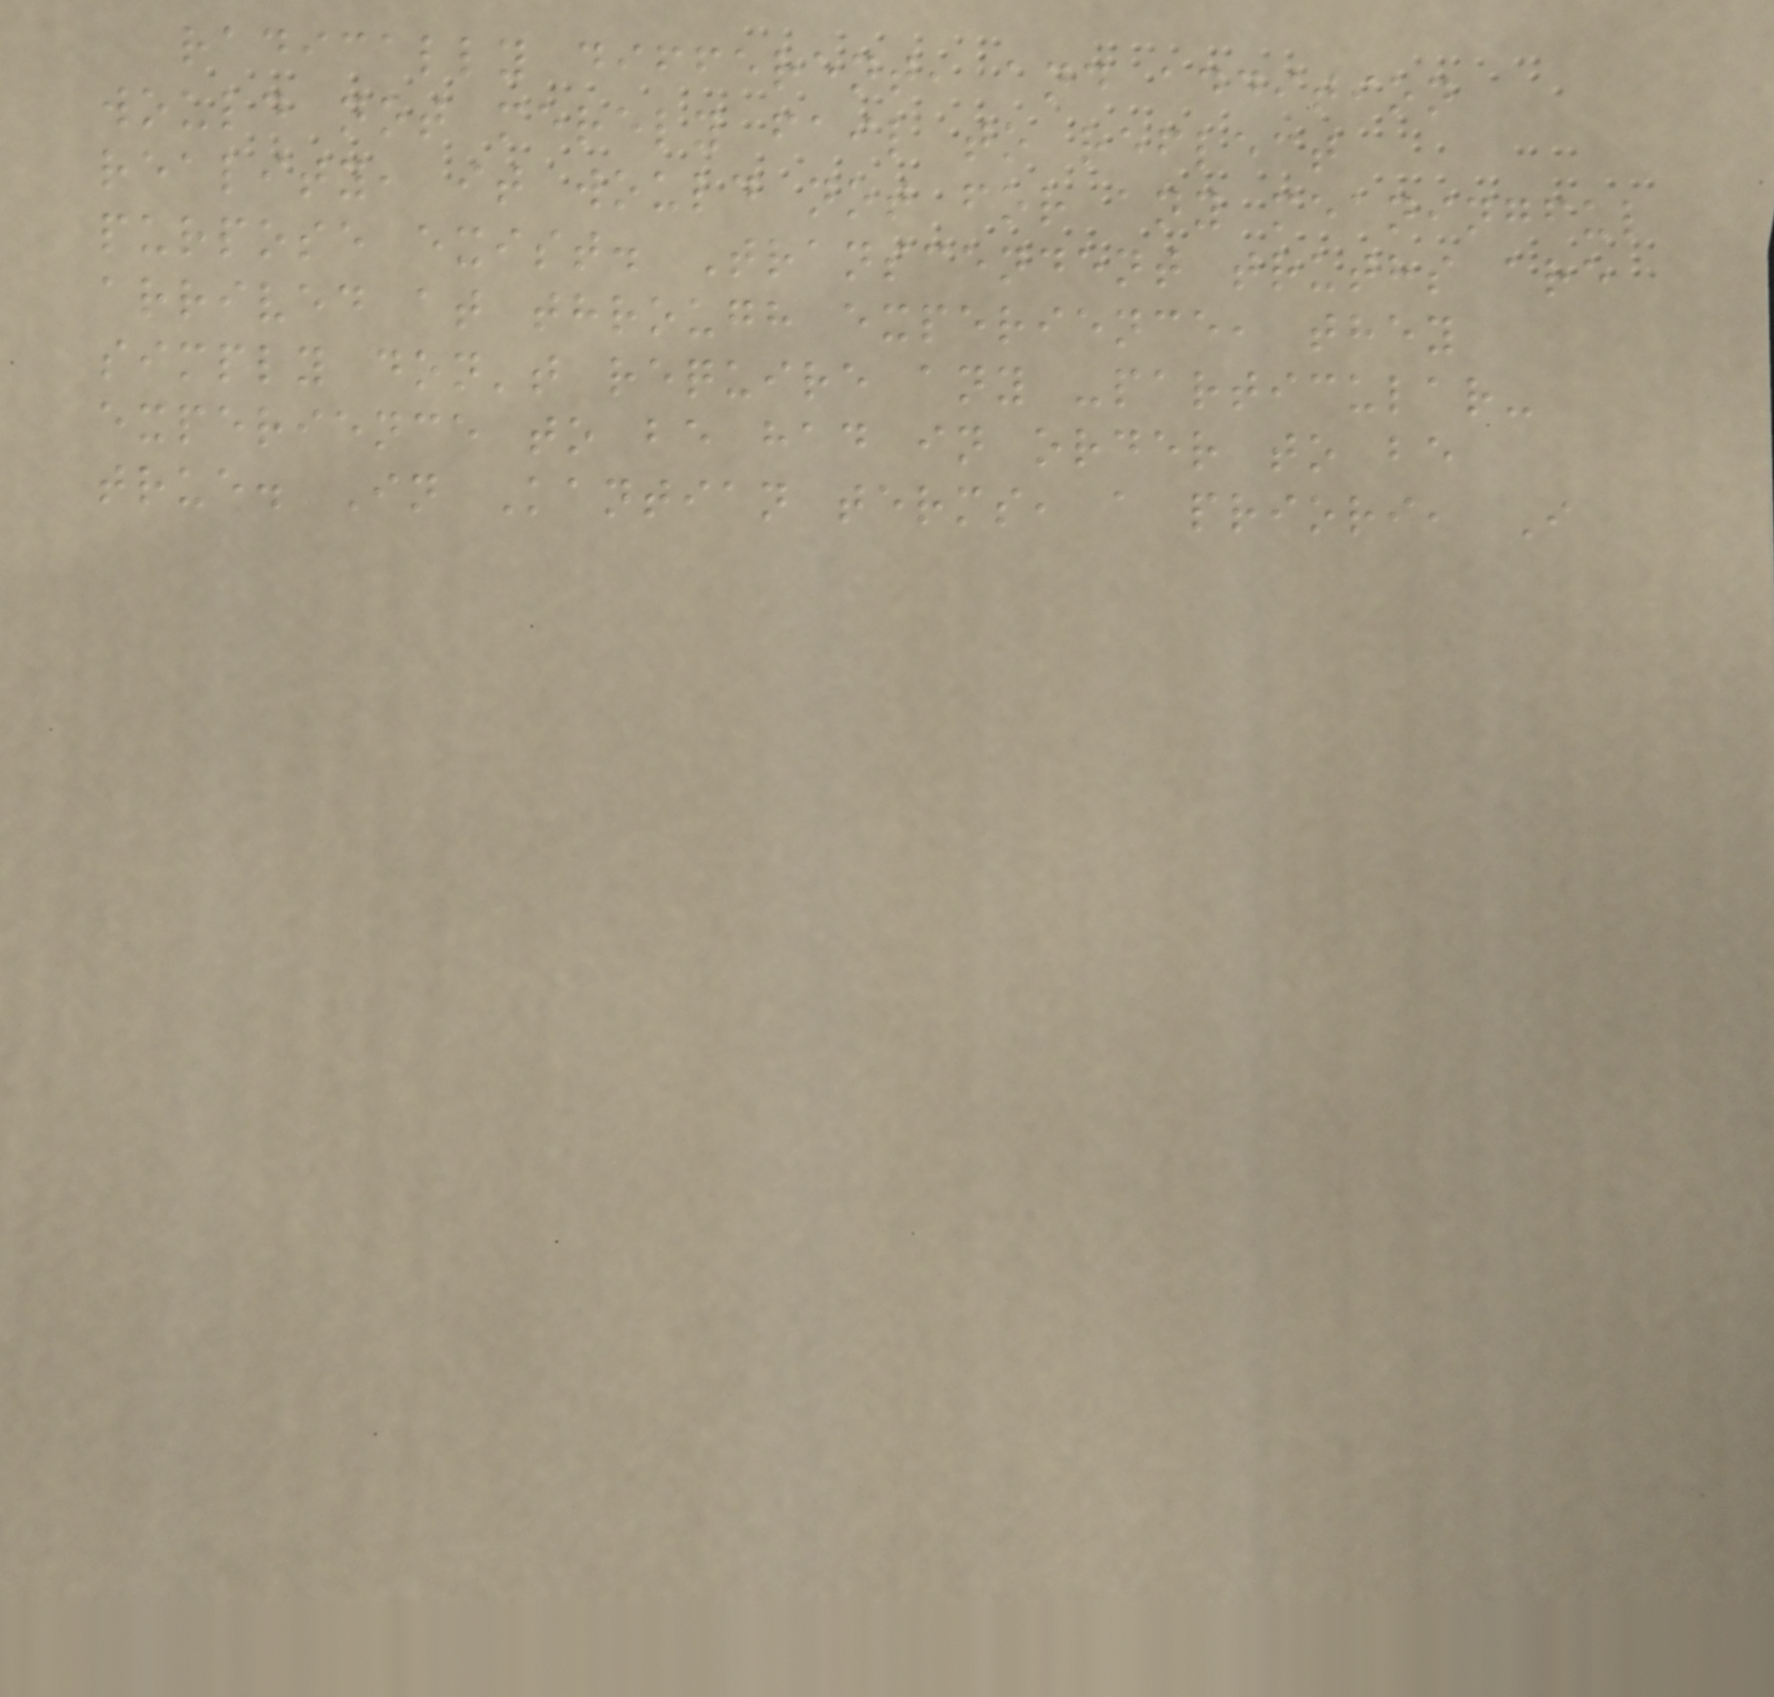radically different, and addition
would not merely fail to reflect
reality, it would not for any meaningful
purpose exist. Transcendent truths are
arrived at through experience, they
simply don't require any -particular-
experience to be had in order to be
true. In Kantian terms, a priori, I
